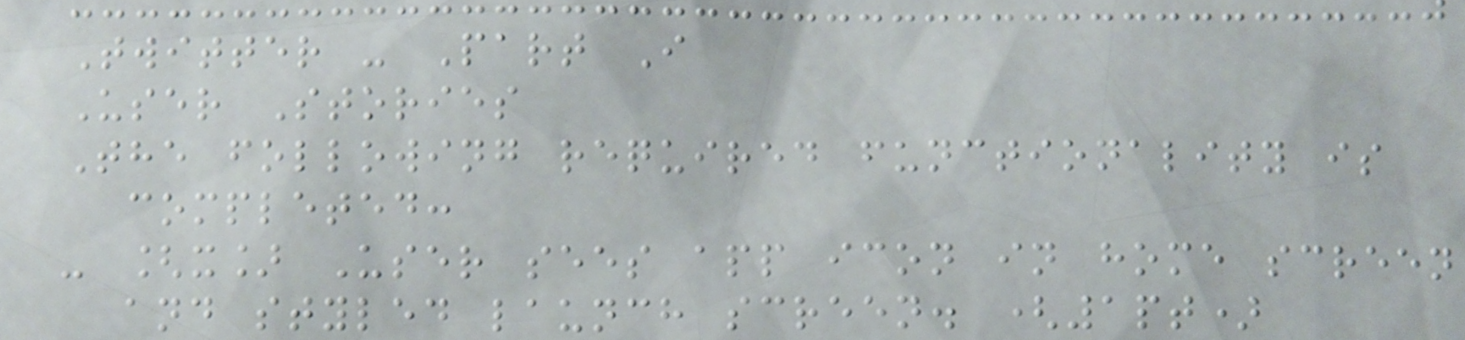Twitter - Part I
User Stories
The following required functionality is
completed:
- [x] User sees app icon in home screen
and styled launch screen. (1pt)
